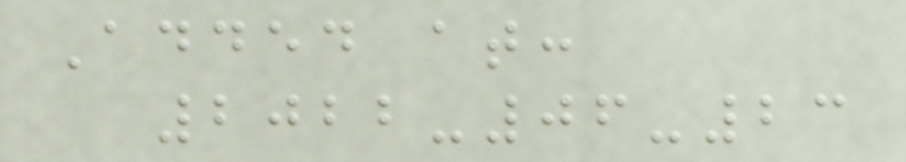Added at:
2022-06-23
